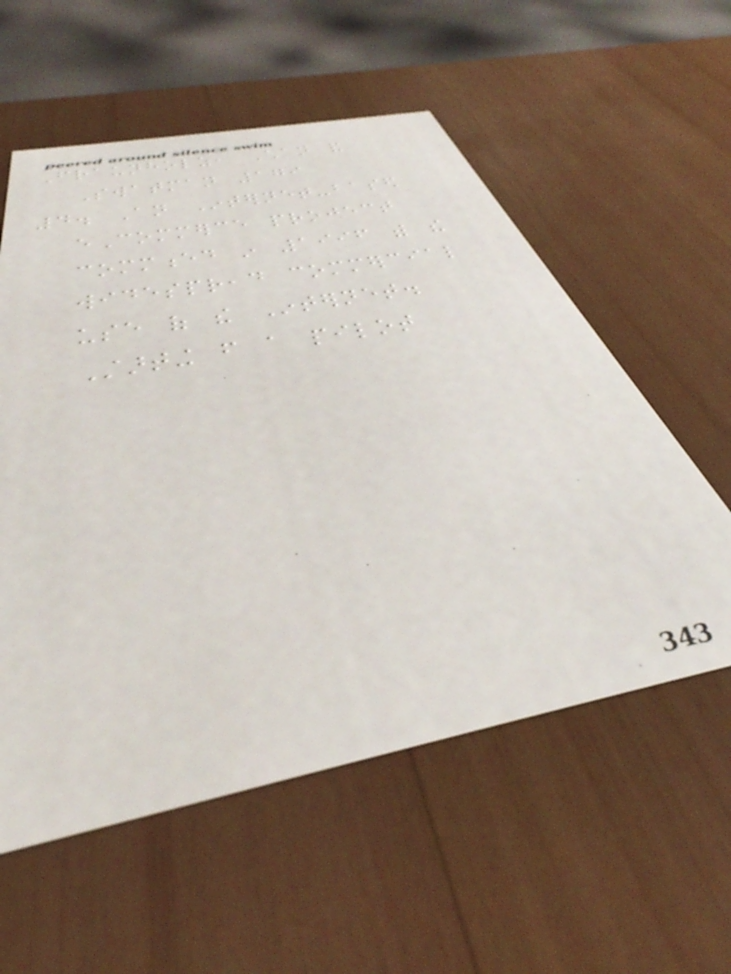Fraunholz, Chan and
Swatman 179
4. An Internet-based
eCommerce project
commenced in 1996 with the
widespread commercial
use of the Internet.
Starting from a pilot
